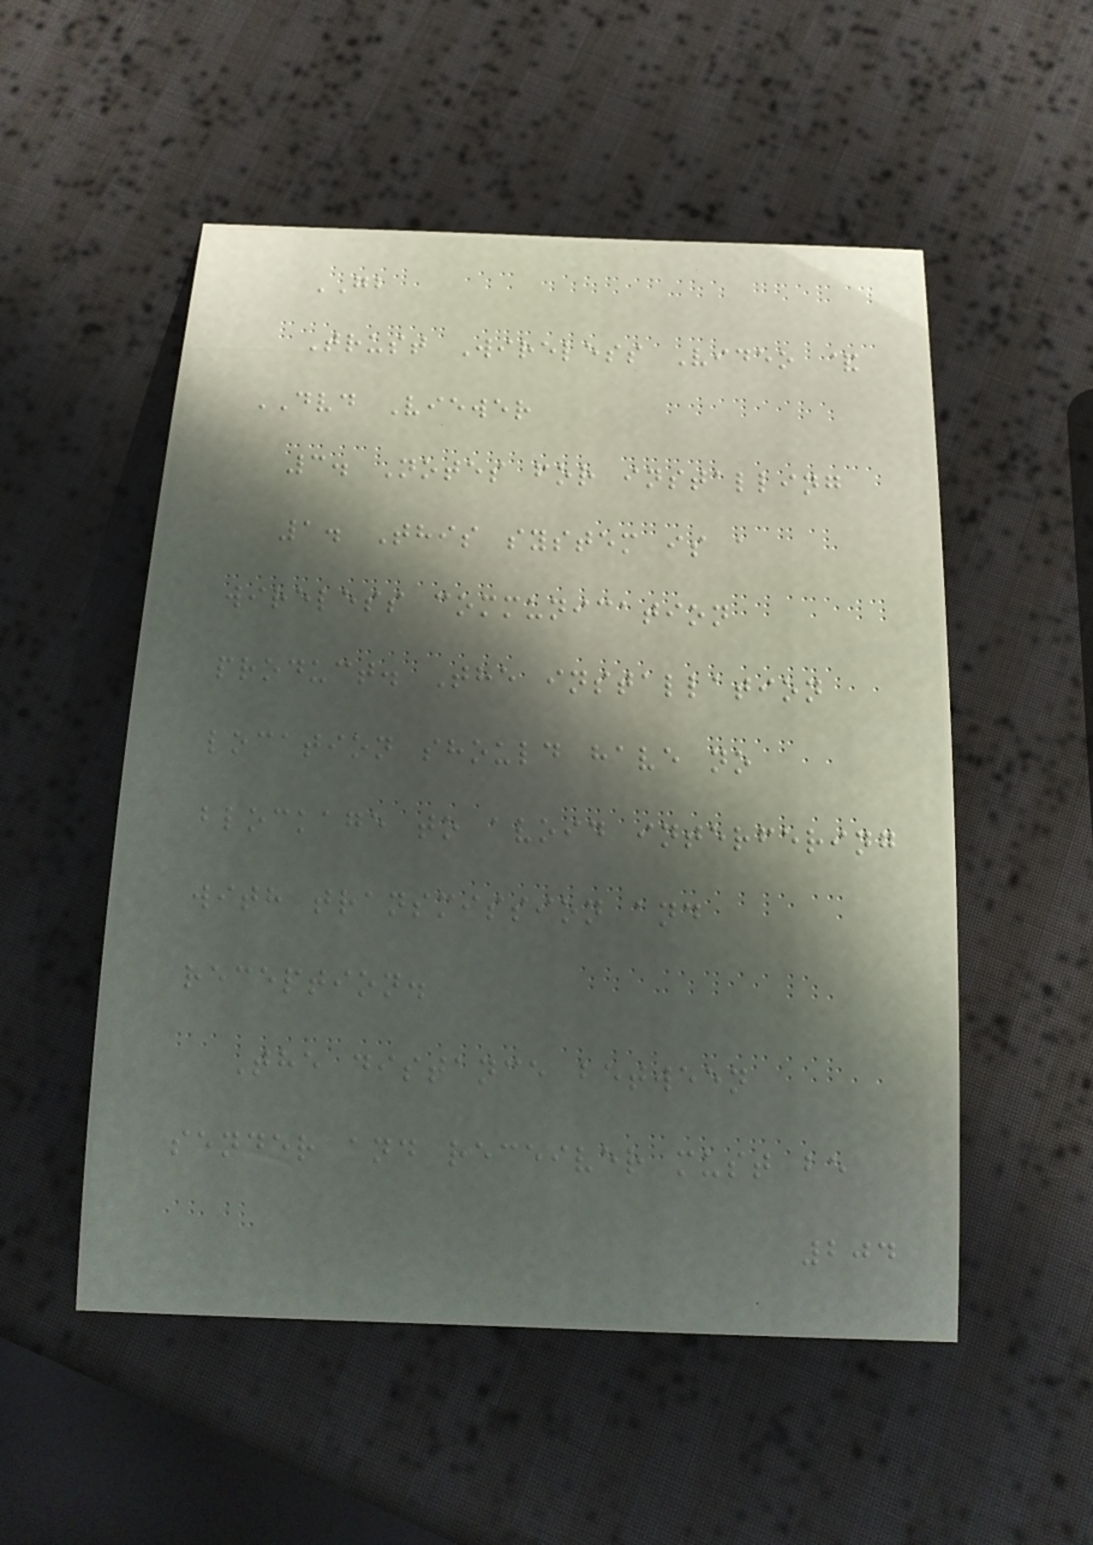GB
Trust Wireless Video &
DVD Viewer
3. Notes for installing
1. This system is a
wireless communication
product. The installation
location should have no
blockage to avoid interfering
with transmission and
reception.
The distance between
sender and receiver must be
204
